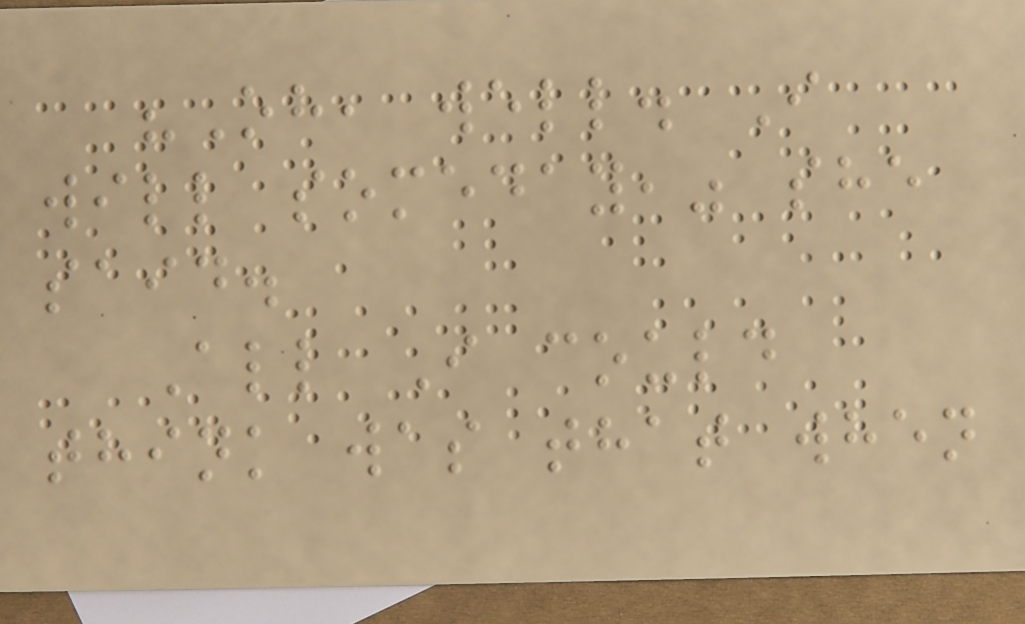"Oh, well. I
will someday," she
said.
All I could
think was that when
